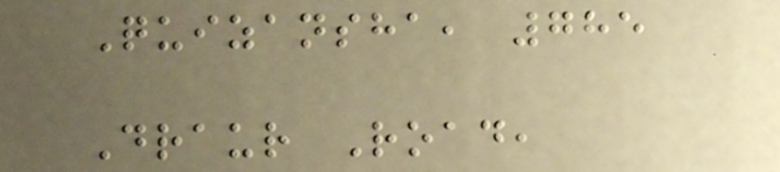Quizansha, 785
Draur Road,
